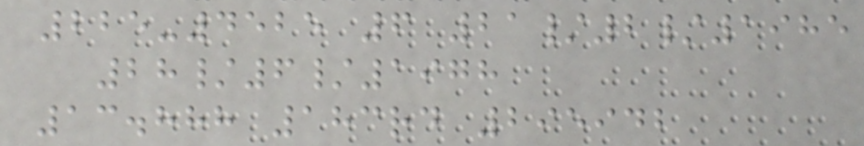225-4525 6 21/2/1985
28/6/1978
13.888 183rd 295942
